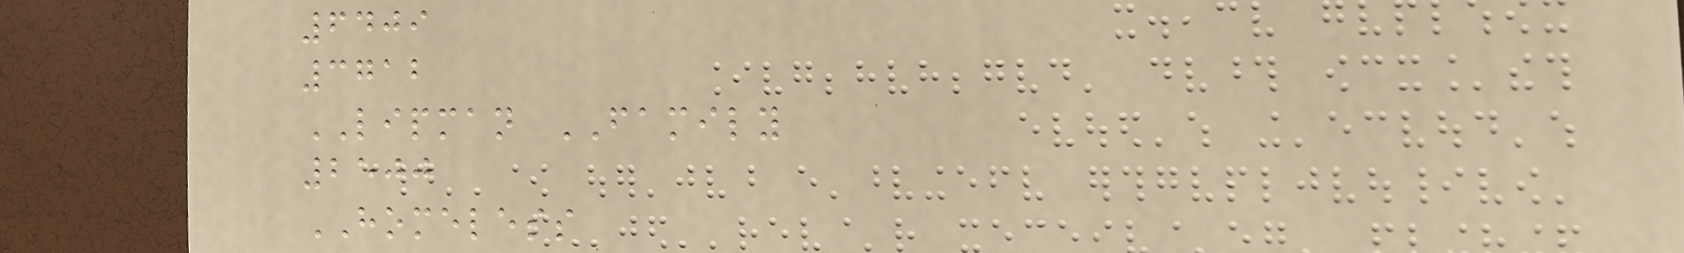6409
3712
LIPMAN FAMILY
2500
HOMELESS
